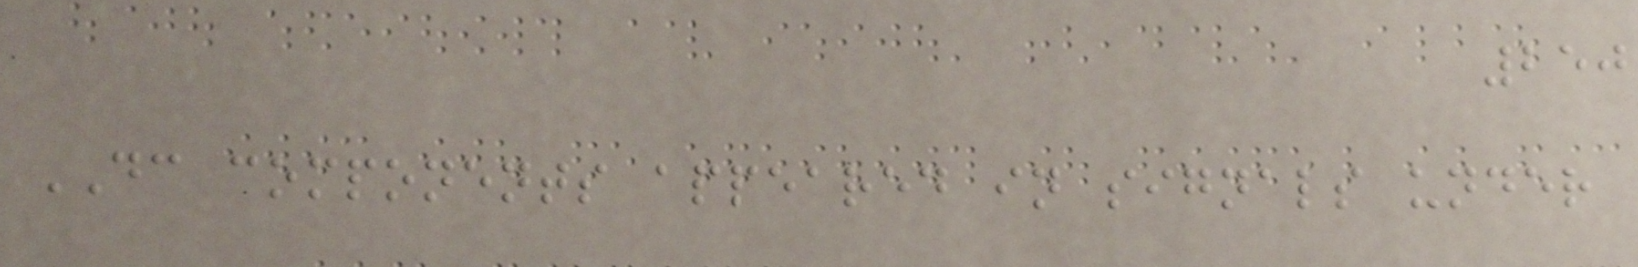250
DC components appeared in signals under
